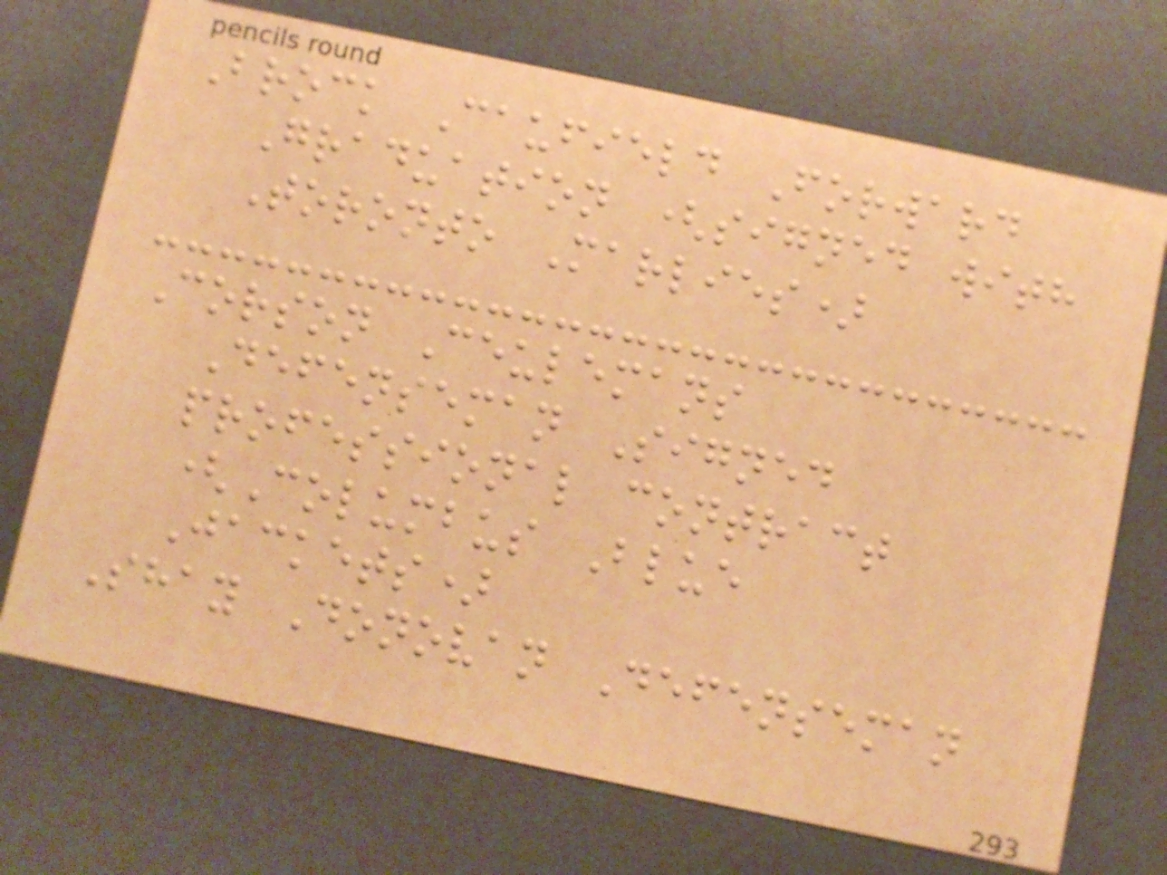Brock Caufield Forward
Graduation (signed with
Toronto Marlies)
Corson Ceulemans
Defenseman Signed
professional contract
(Columbus Blue
Jackets)
Shay Donovan Defenseman
